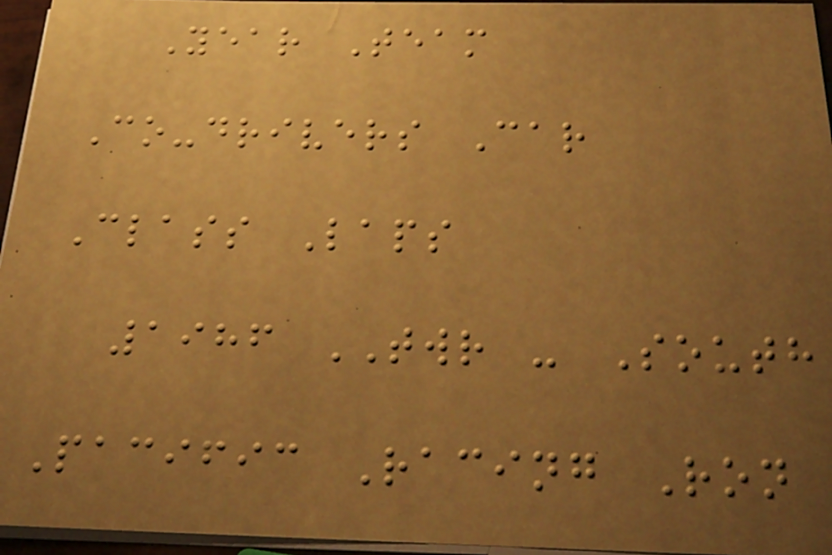Year Team
Co-drivers Car
Class Laps
1986 TWR - South
Pacific Racing Ron
